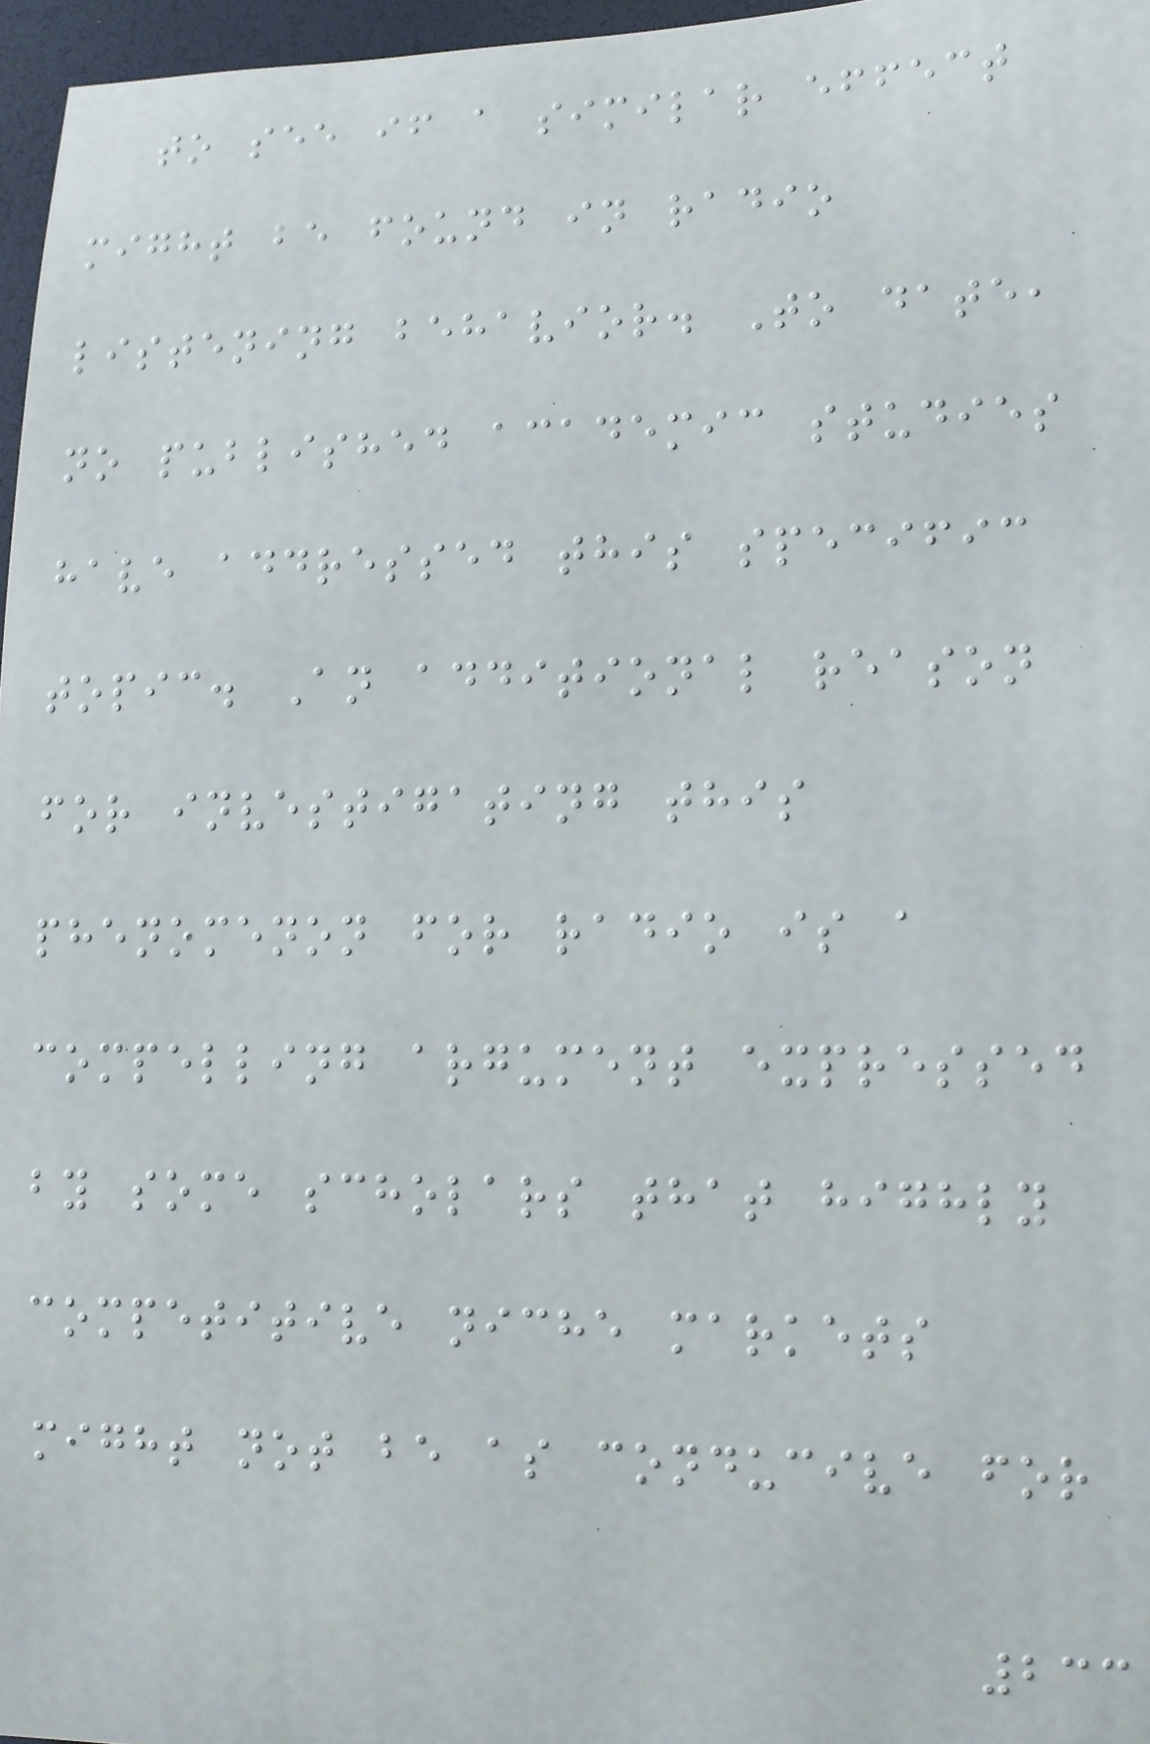to see if a similar effect
might be found in radio
listening behavior. To date,
no published academic studies
have addressed this specific
topic. An additional reason
for investigating this
phenomenon for radio is a
compelling argument expressed
by some scholars that highly
competitive niche markets
might not be as conducive for
233
